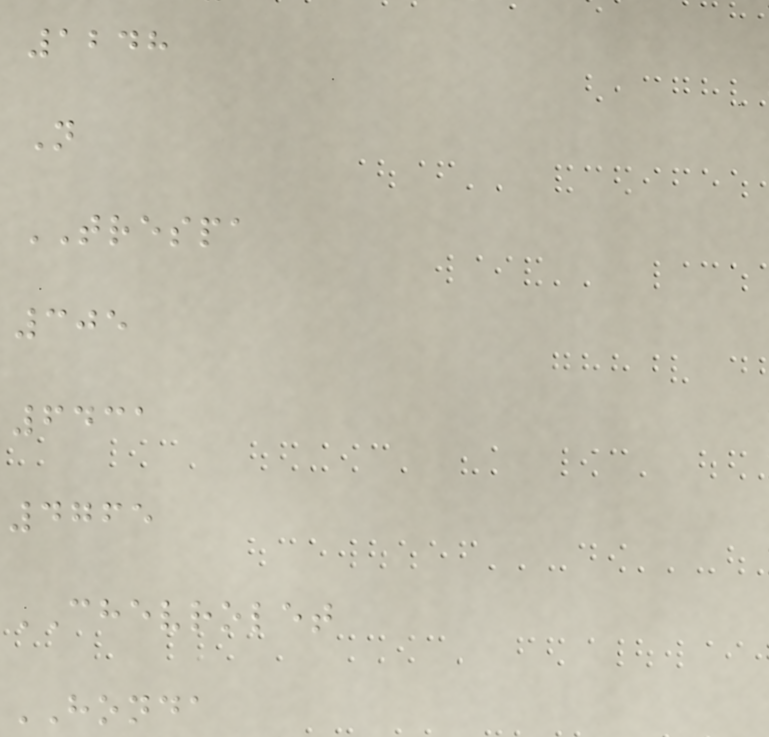1248
N
TRESPA
305
6431
4765
CHEVROLET
HONDA
